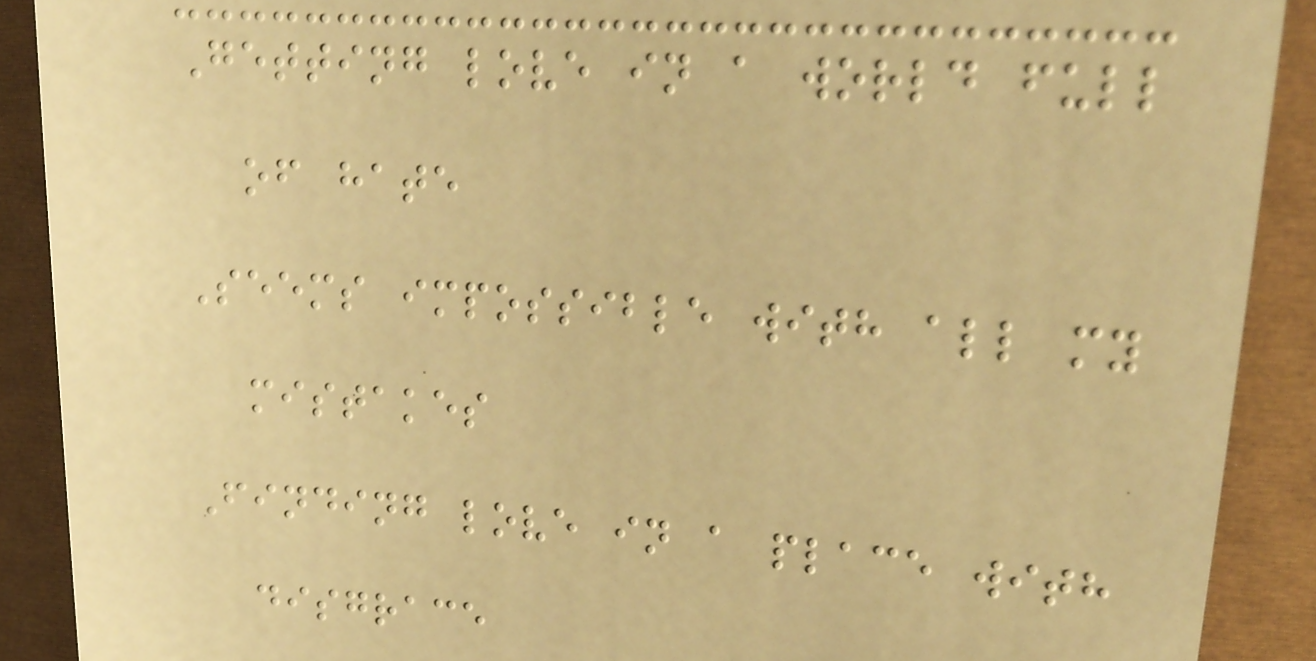Getting love in a world full
of hate
Seems impossible with all my
mistakes
Finding love in a place with
disgrace
